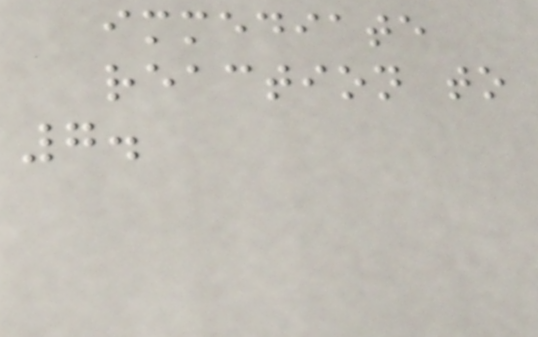immediate
reaction to
7.
